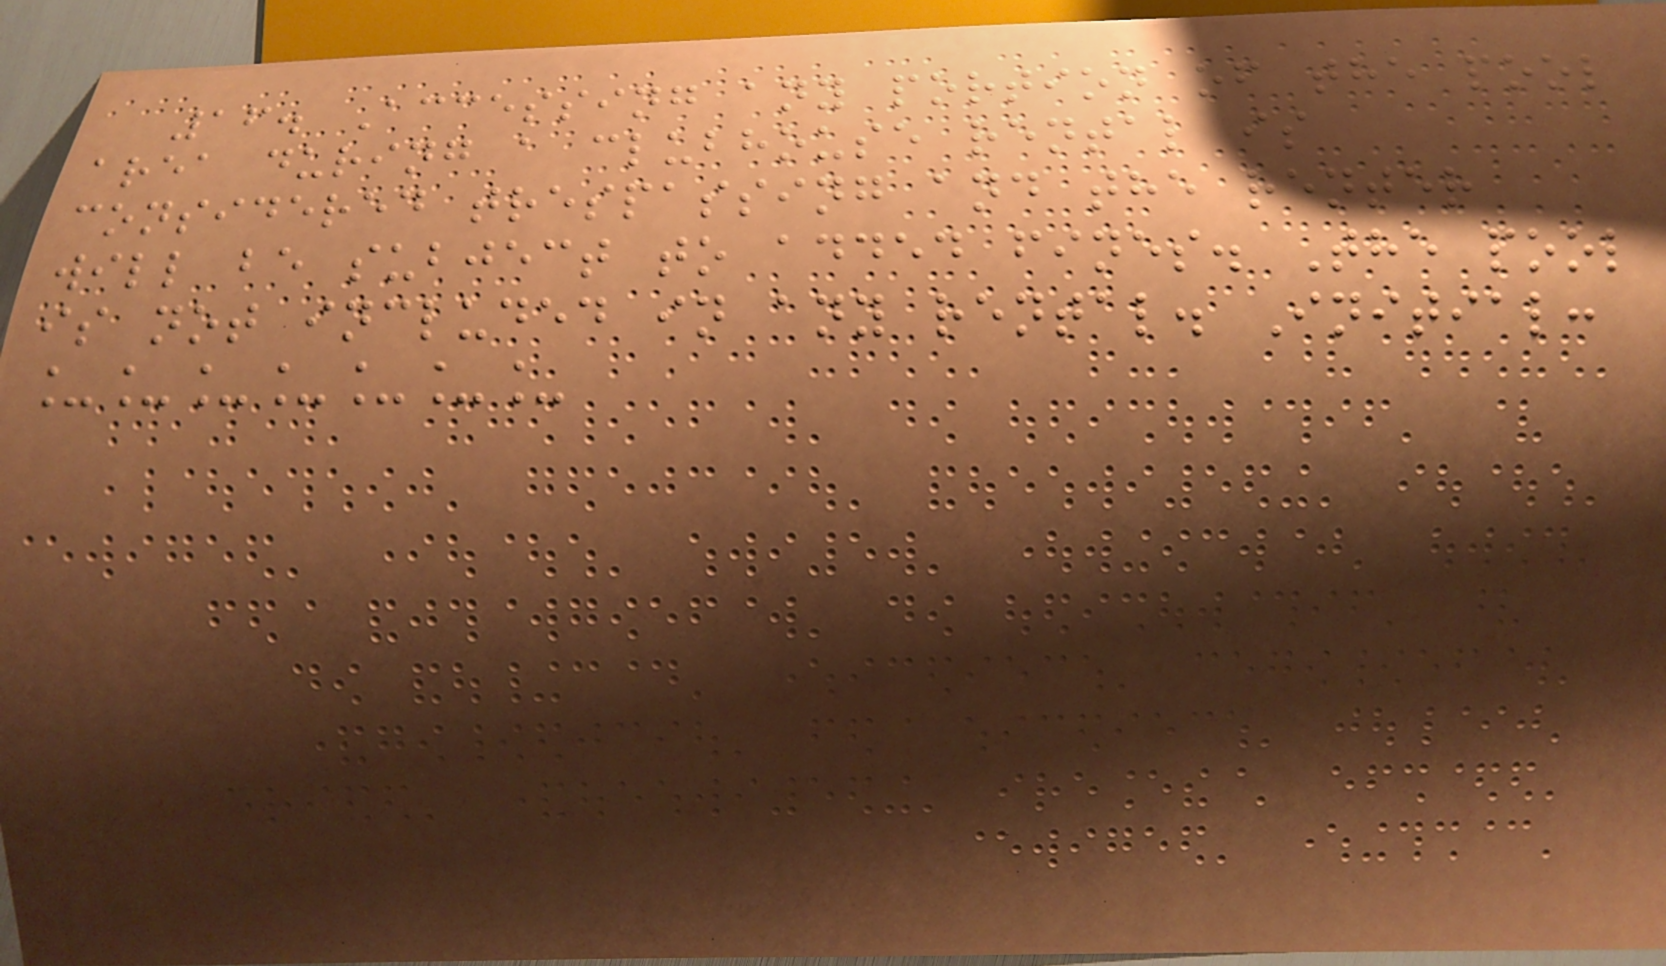16. Accessing any portion of the pool
area during a clubhouse rental is
considered trespassing and the renter
will be subject to added fines. The pool
is not included in any rental. Initial:
_______
